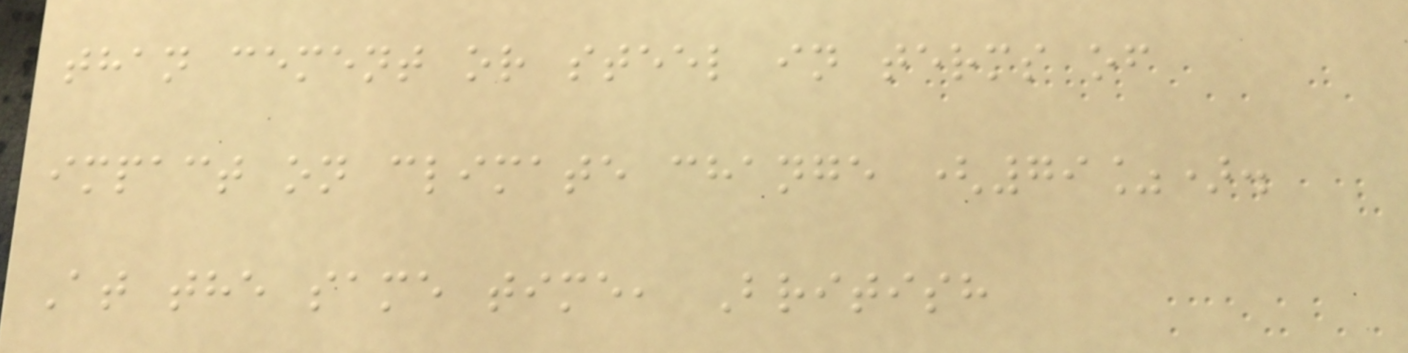than cement or steel in terms of
impact on climate change (79%).
At the same time, British
